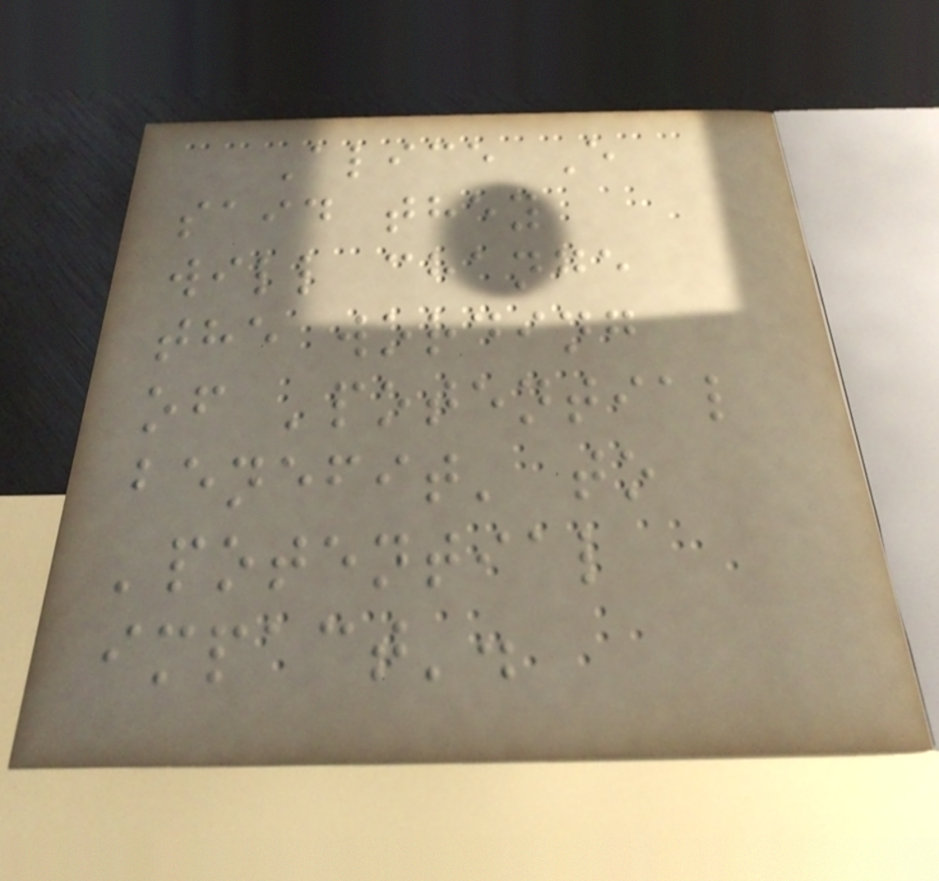Alice E
said they
will change
the wording
of 'potential
benefit' to
'potential
impact'.
